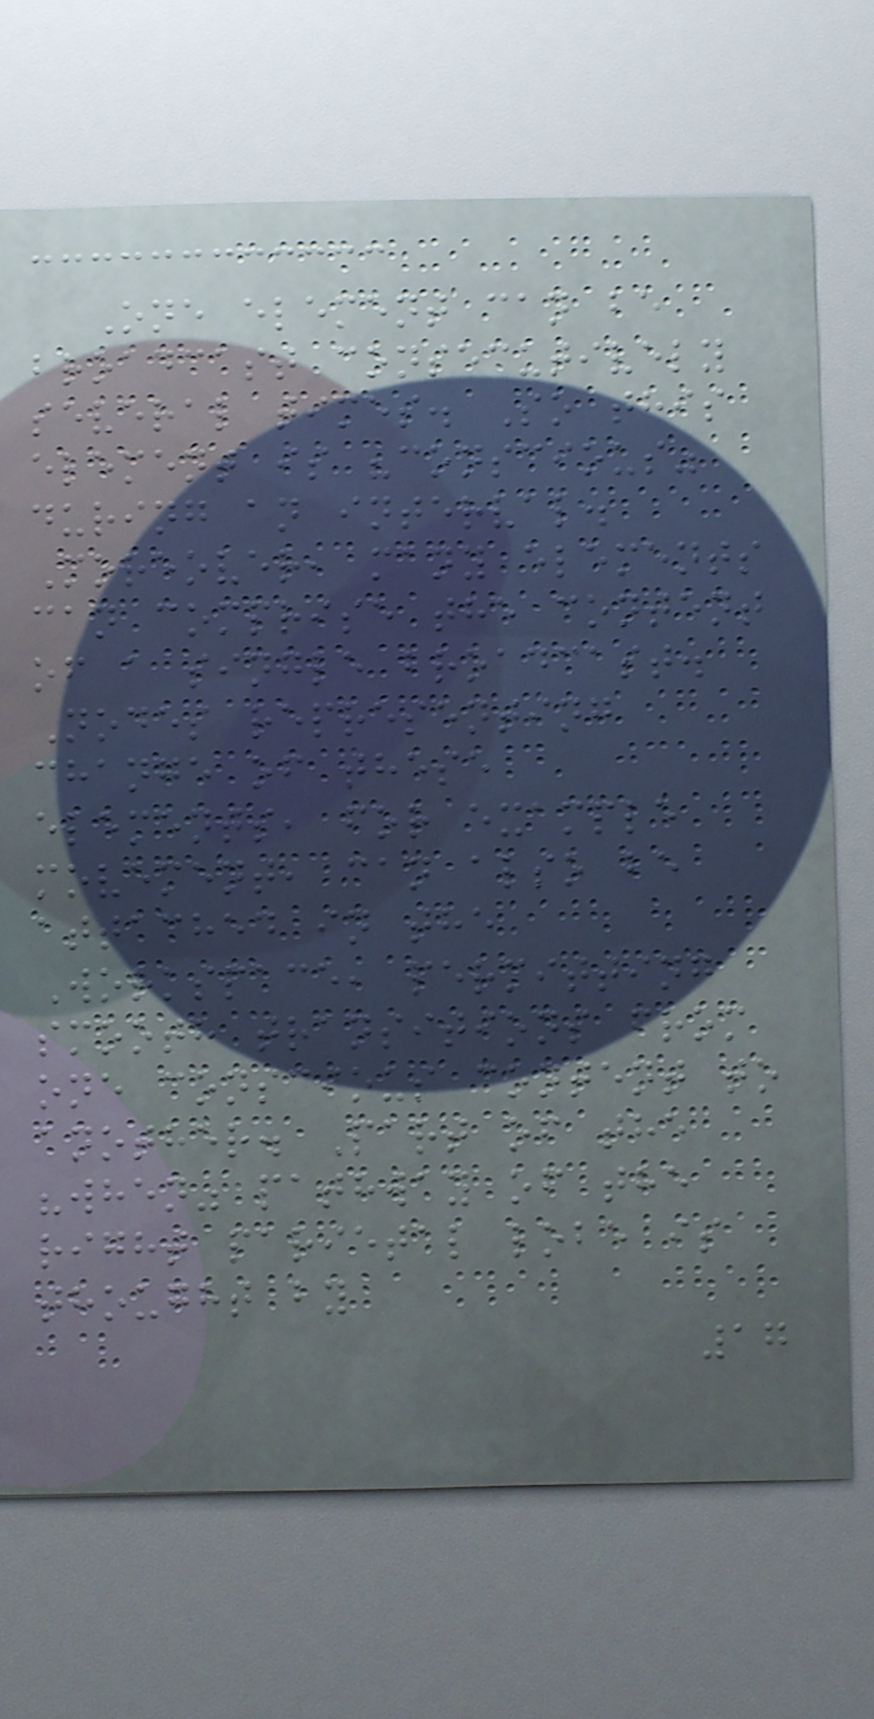One element can be
broadcast consecutively
several times. So this
element is "conscious"
during an interval.
Moreover, many elements
can comprise the content
of a single broadcast.
Nodes representing
change of these
elements, for example
movement, can also be
attached in the
Workspace, permitting
smooth transitions from
one conscious content to
another. Part of the
"when" pathway of the
right parietal lobe is
thought by
17
